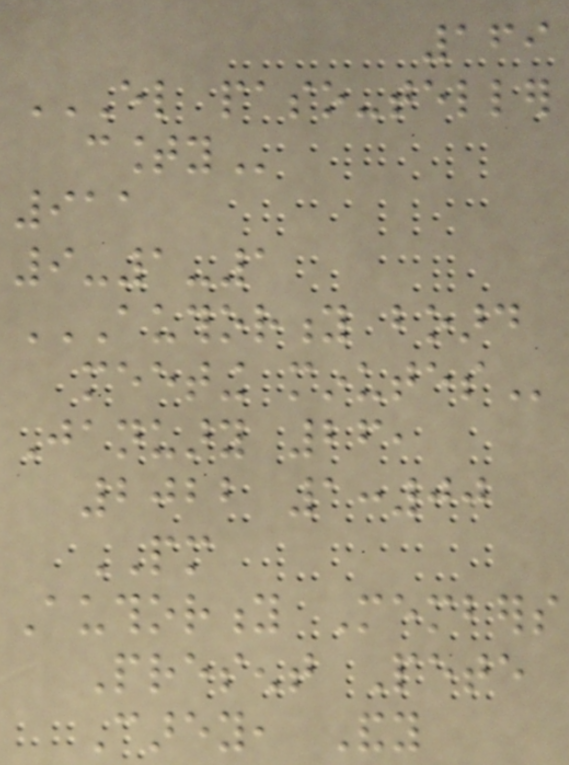169
EL PASO-TELLER
COUNTY
911
9-1-1
AUTHORITY BOARD
MEETING MINUTES
January 26,
2022 1:00
PM
Authority Members
Present Pete
Carey, Andy
